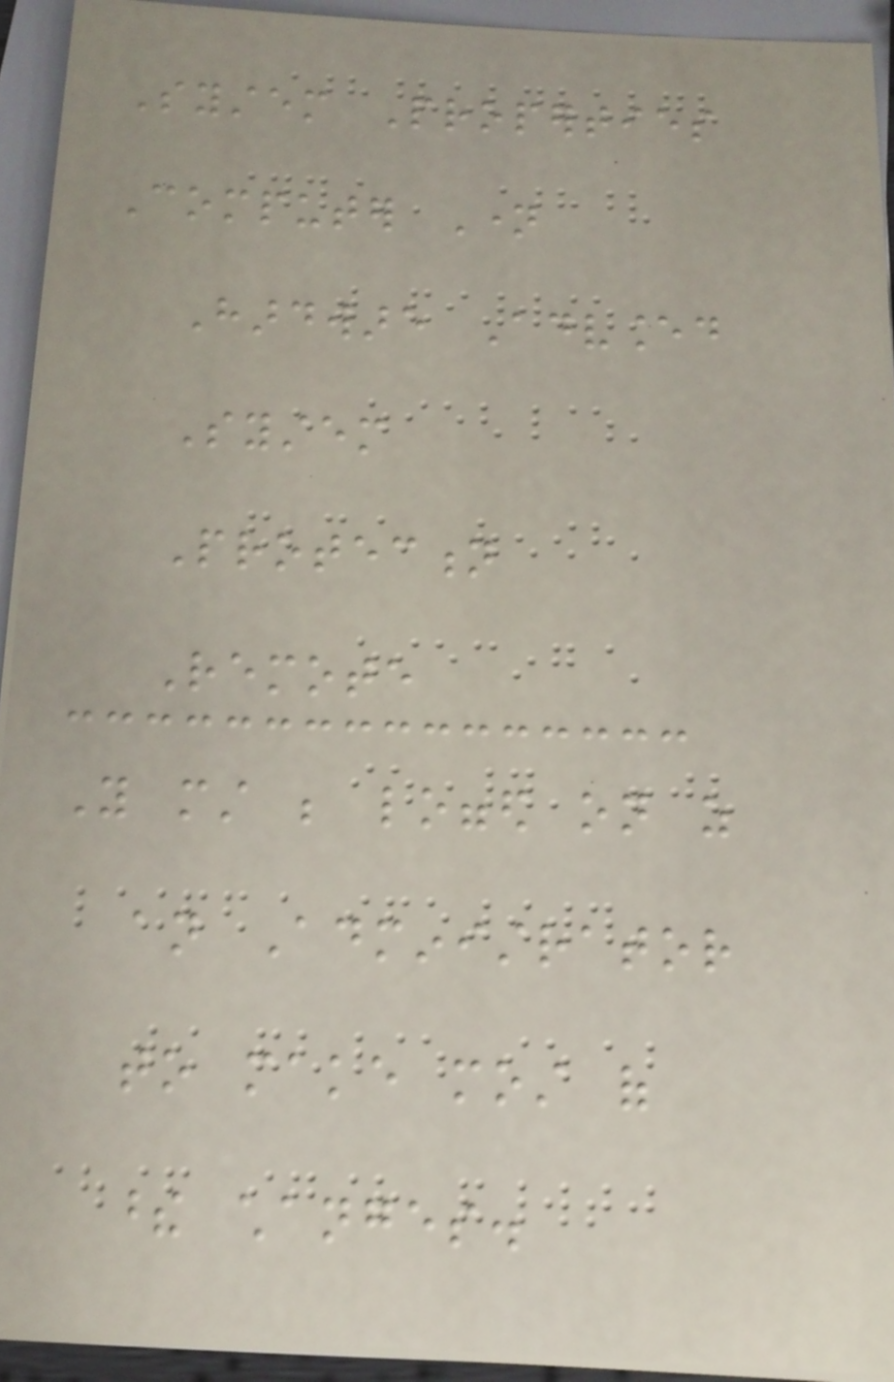System Properties
Computer Name
Hardware Advanced
System
Protection
Remote
You must be logged on as
an Administrator
to make most of
these changes.
